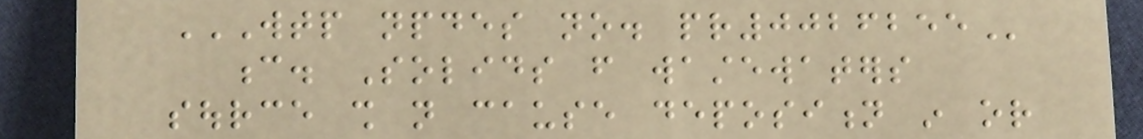WTP NPDES NO. PR0026255
c. Solids from wastewaters
source shall not cause deposition in or
